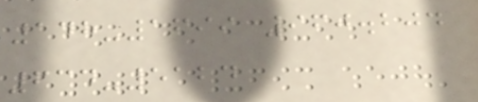148-1699 960.204
634-5124
